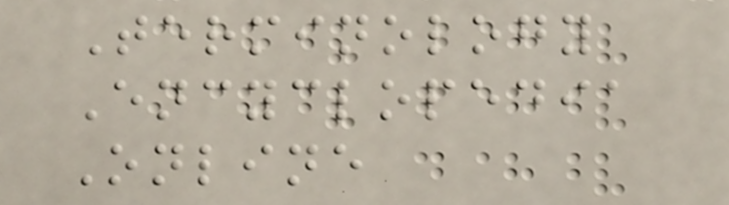Terminology
Encyclopedia
Online
